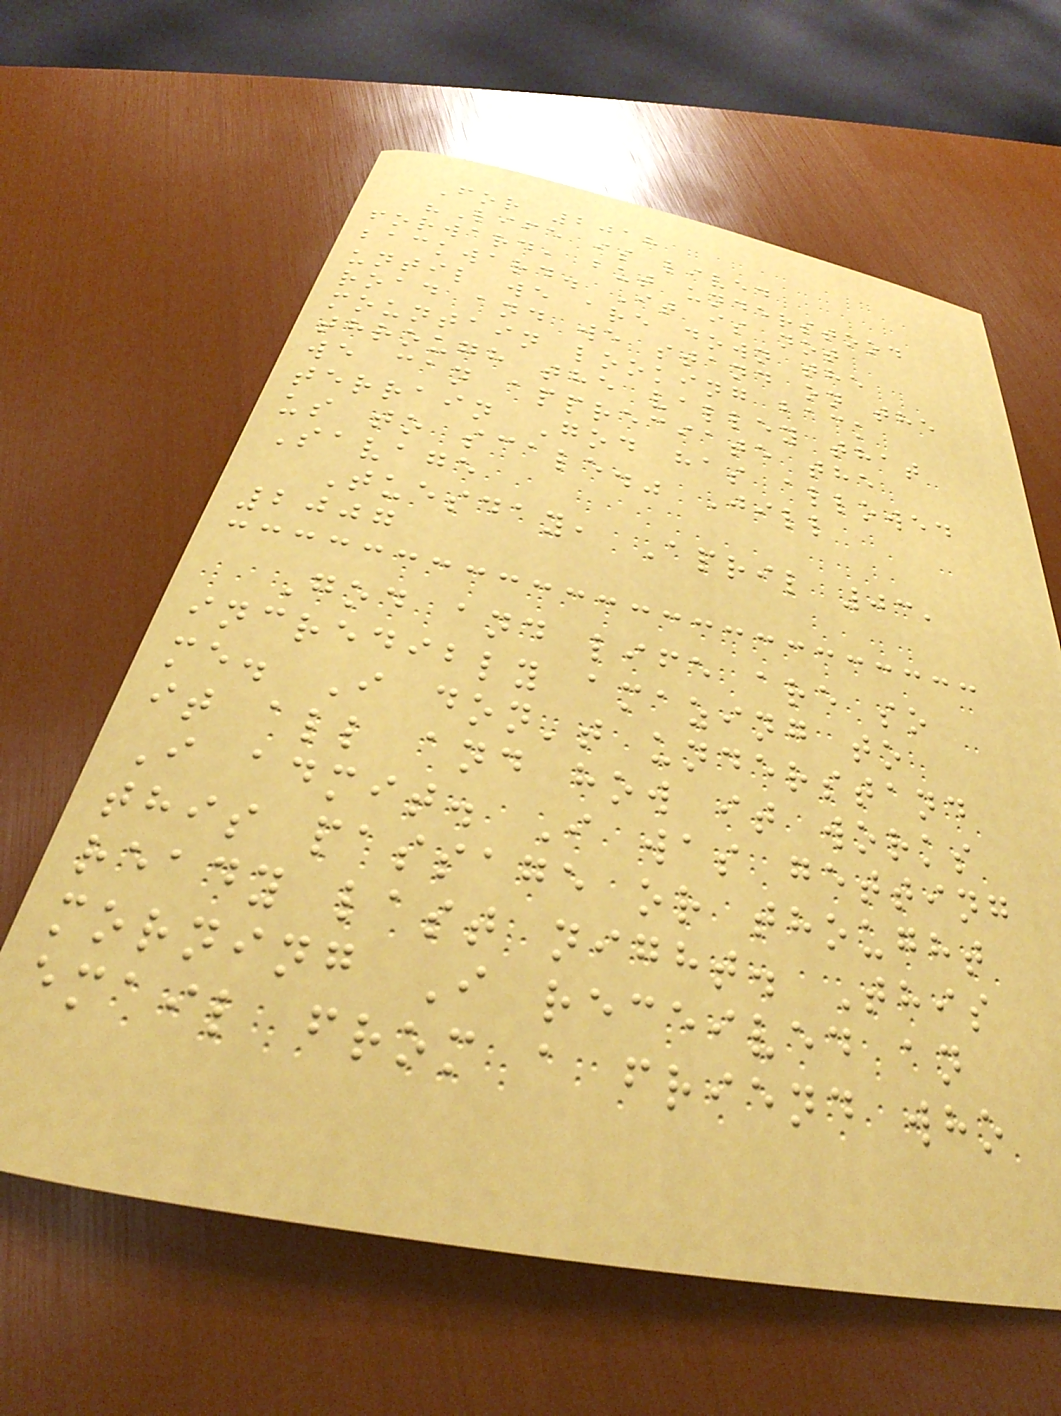For 2018
"Life is lived
forward, but understood
backward. It is not
until we are down the
road and we stand on the
mountain looking back
through the valley that
we can appreciate the
terrain God has allowed
us to scale." Jill
Savage
Tuesday, April 03,
2007
God and life are so
incredibly amazing to
me. I don't understand
it all and how it works
I admit. I was getting
this passage or thought
ready last night. This
morning I received an
email from a friend who
